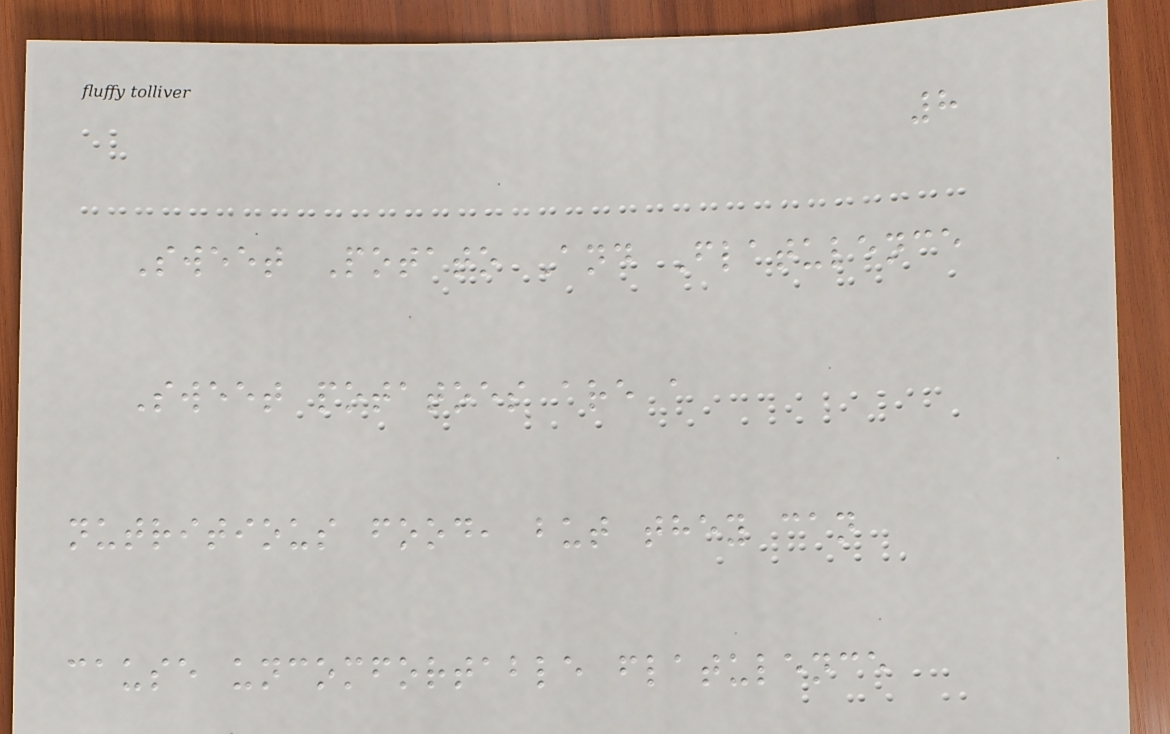8
Sweet Potato And Flatulence
Sweet potatoes are a
nutritious food, but they can
cause uncomfortable flatulence
